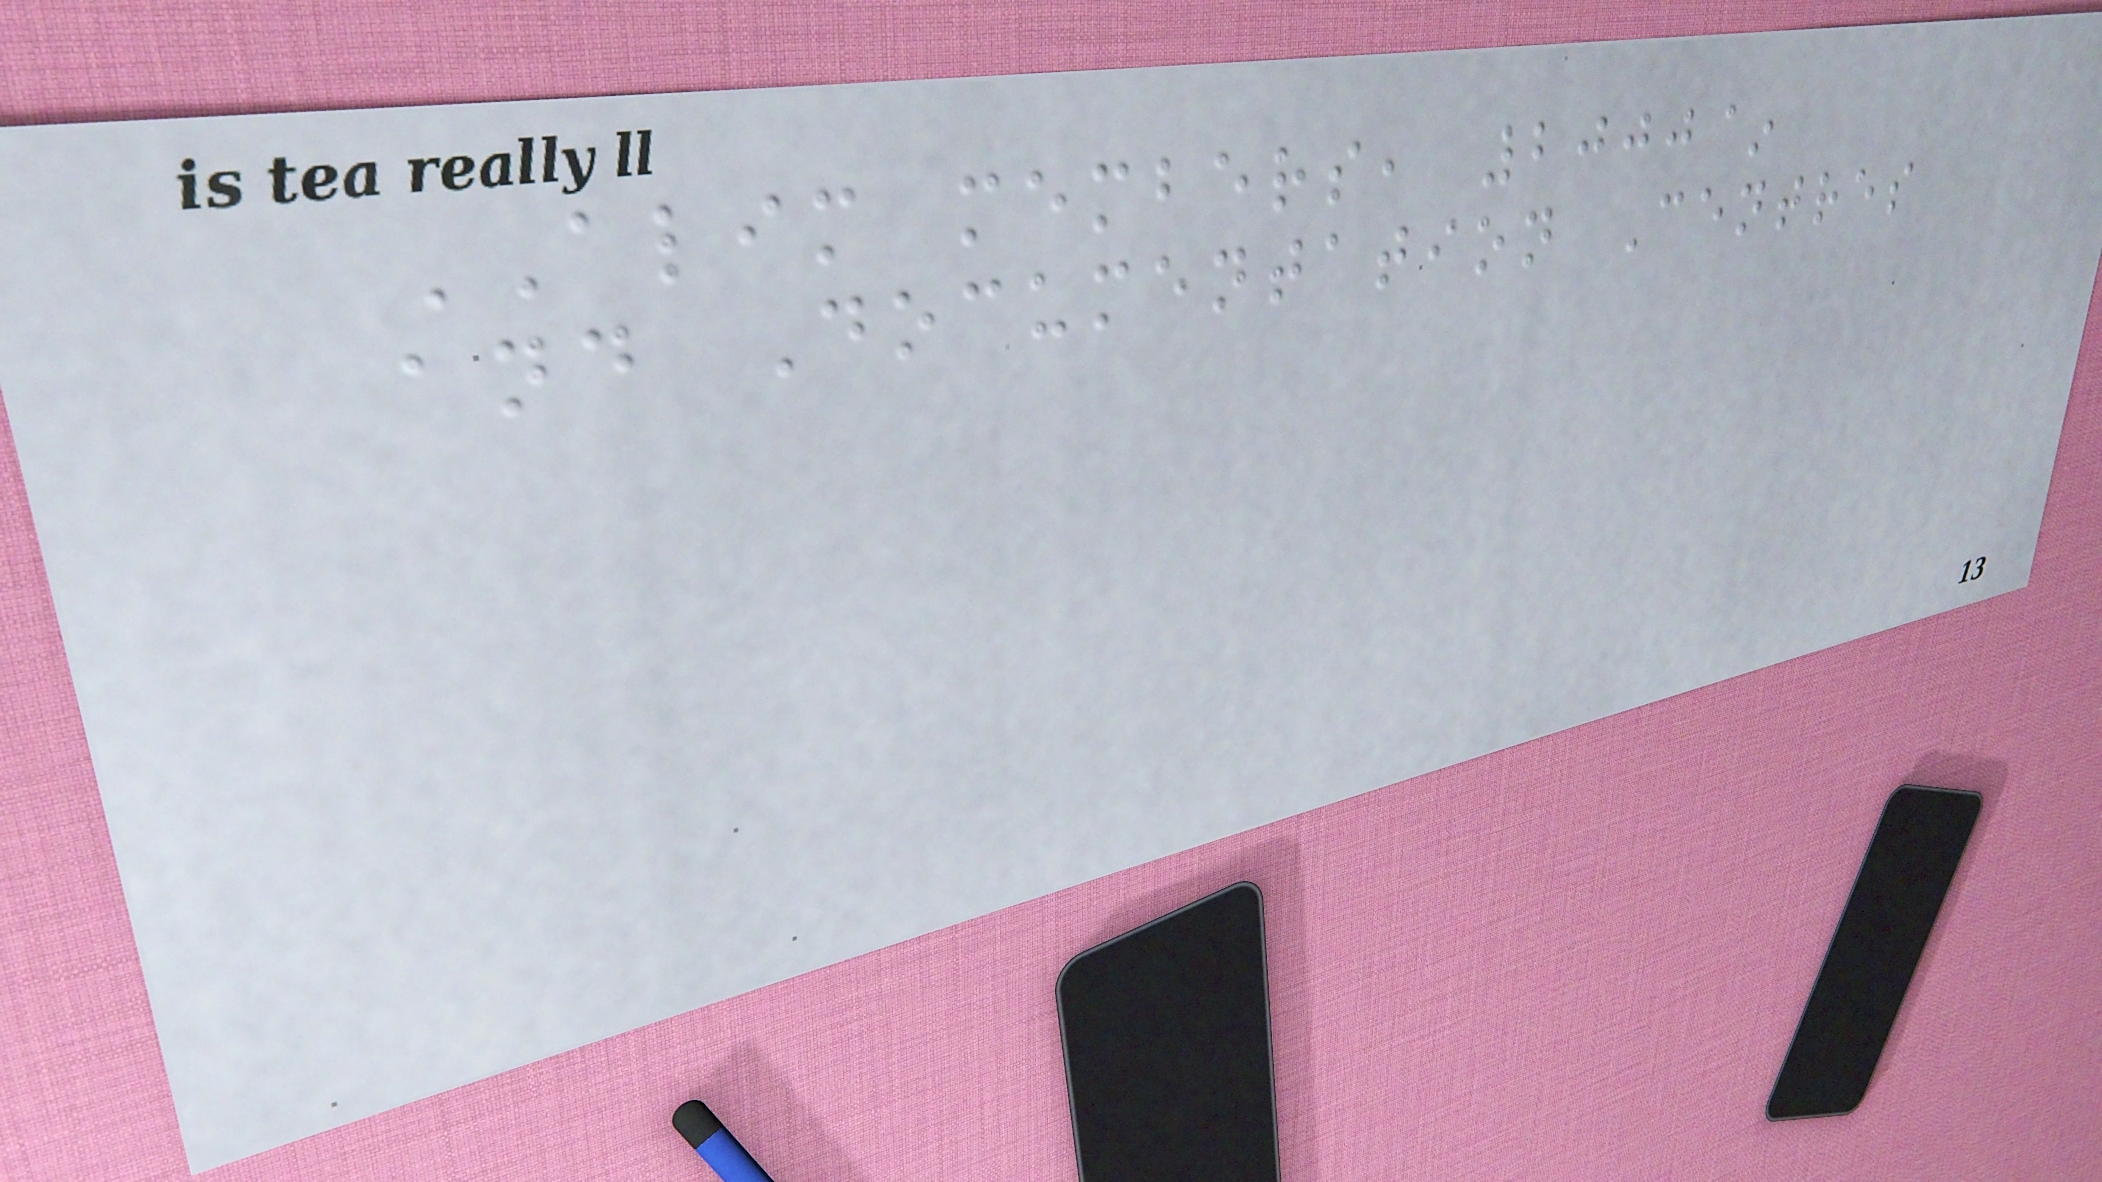ALIM members, 2000~
and Documentation Centres
